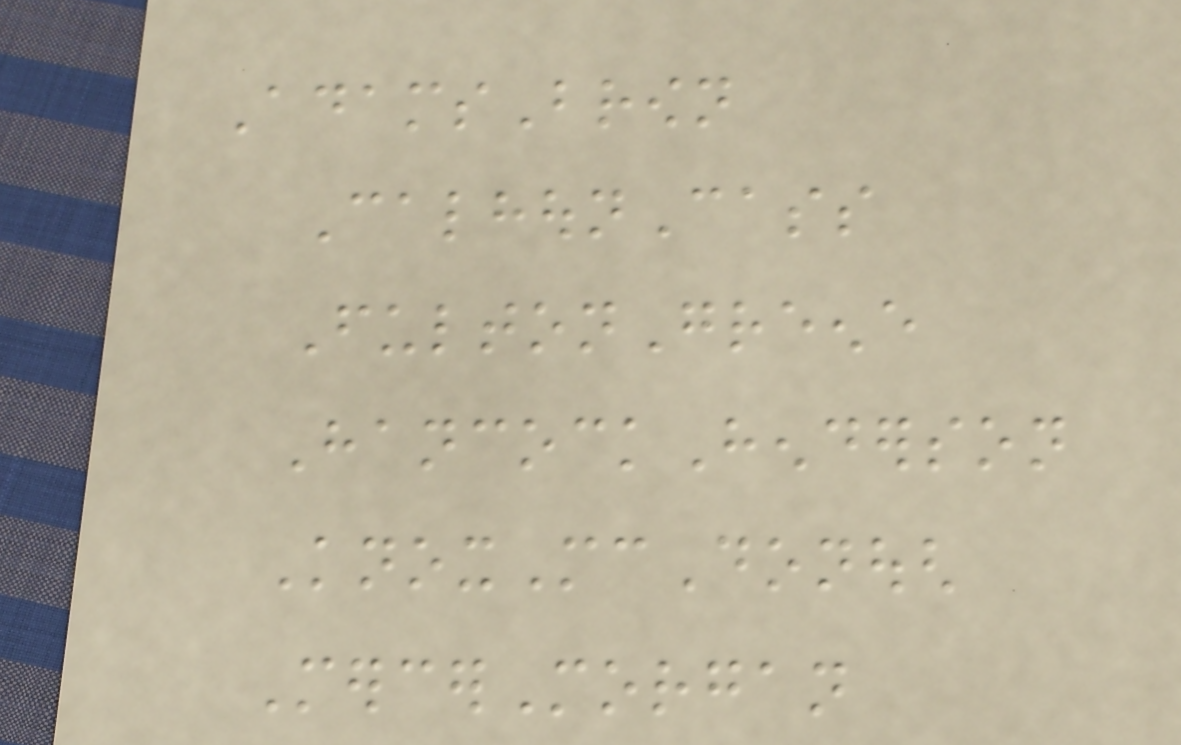AdamsBrown
CalhounCass
FultonGreene
HancockHenderson
KnoxMcDonough
MercerMorgan
